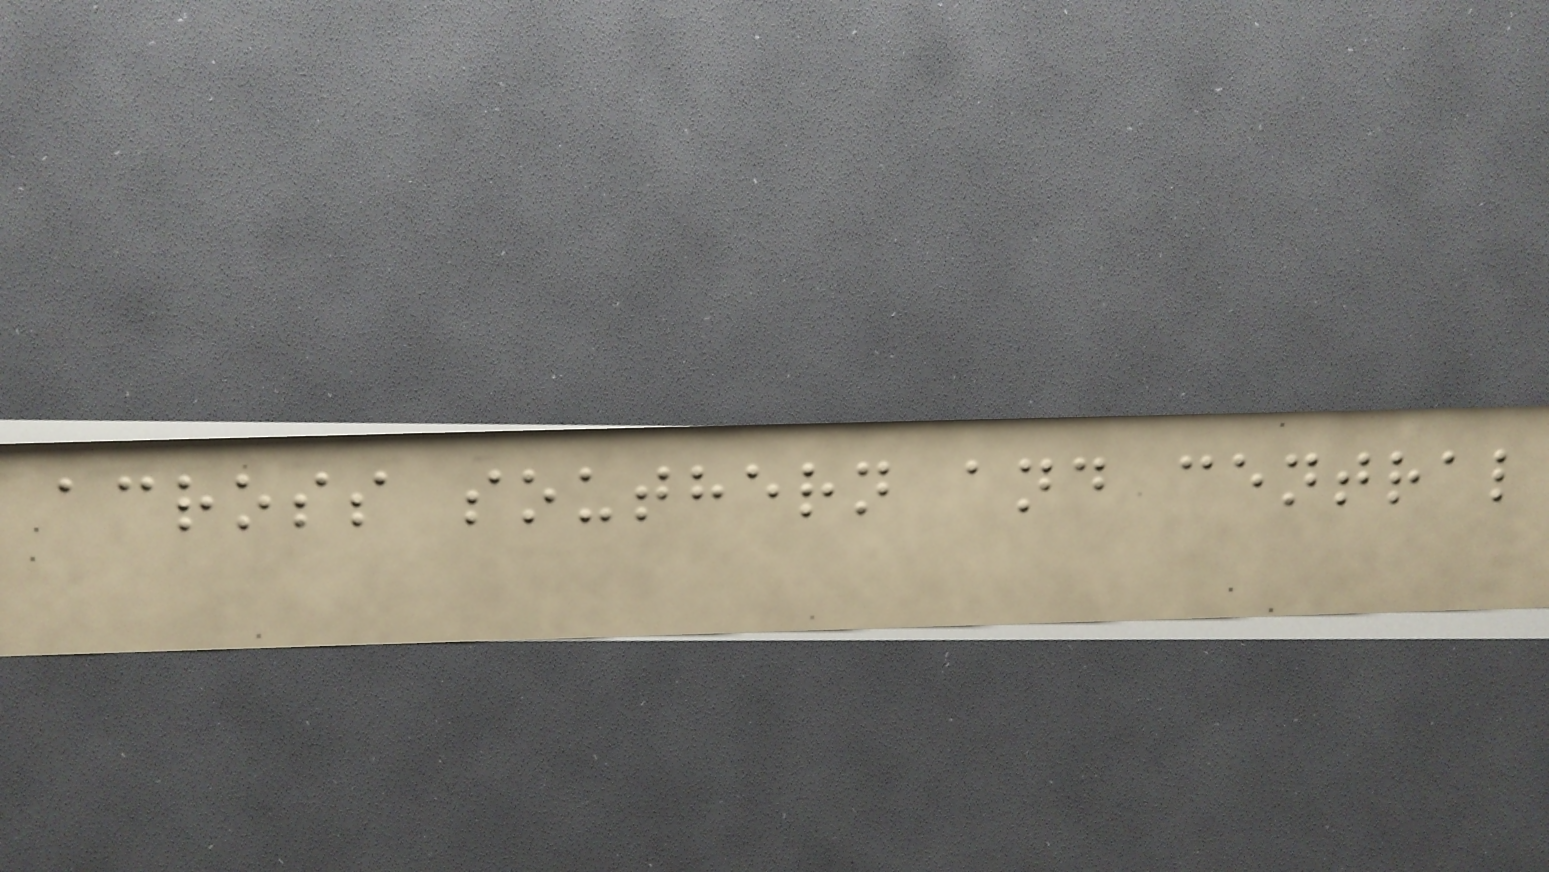across southern and central
